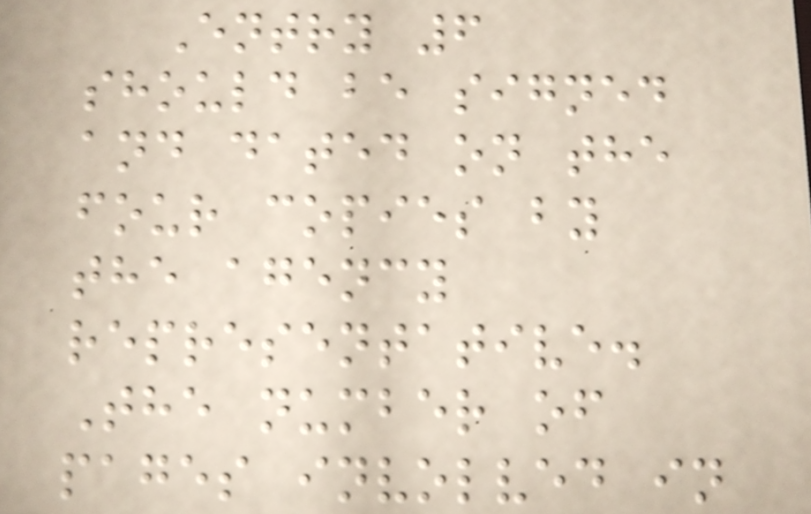Entry 6
should be signed
and dated on the
four copies by
the agency
representative.
The number of
pages involved in
